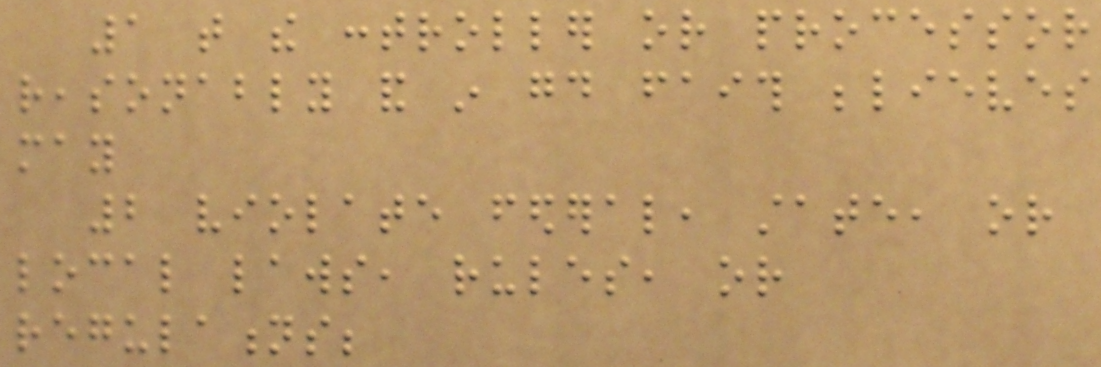1 that the controller or processor
reasonably and in good faith believes
may
2 violate federal, state, or
local laws, rules, or
regulations;
